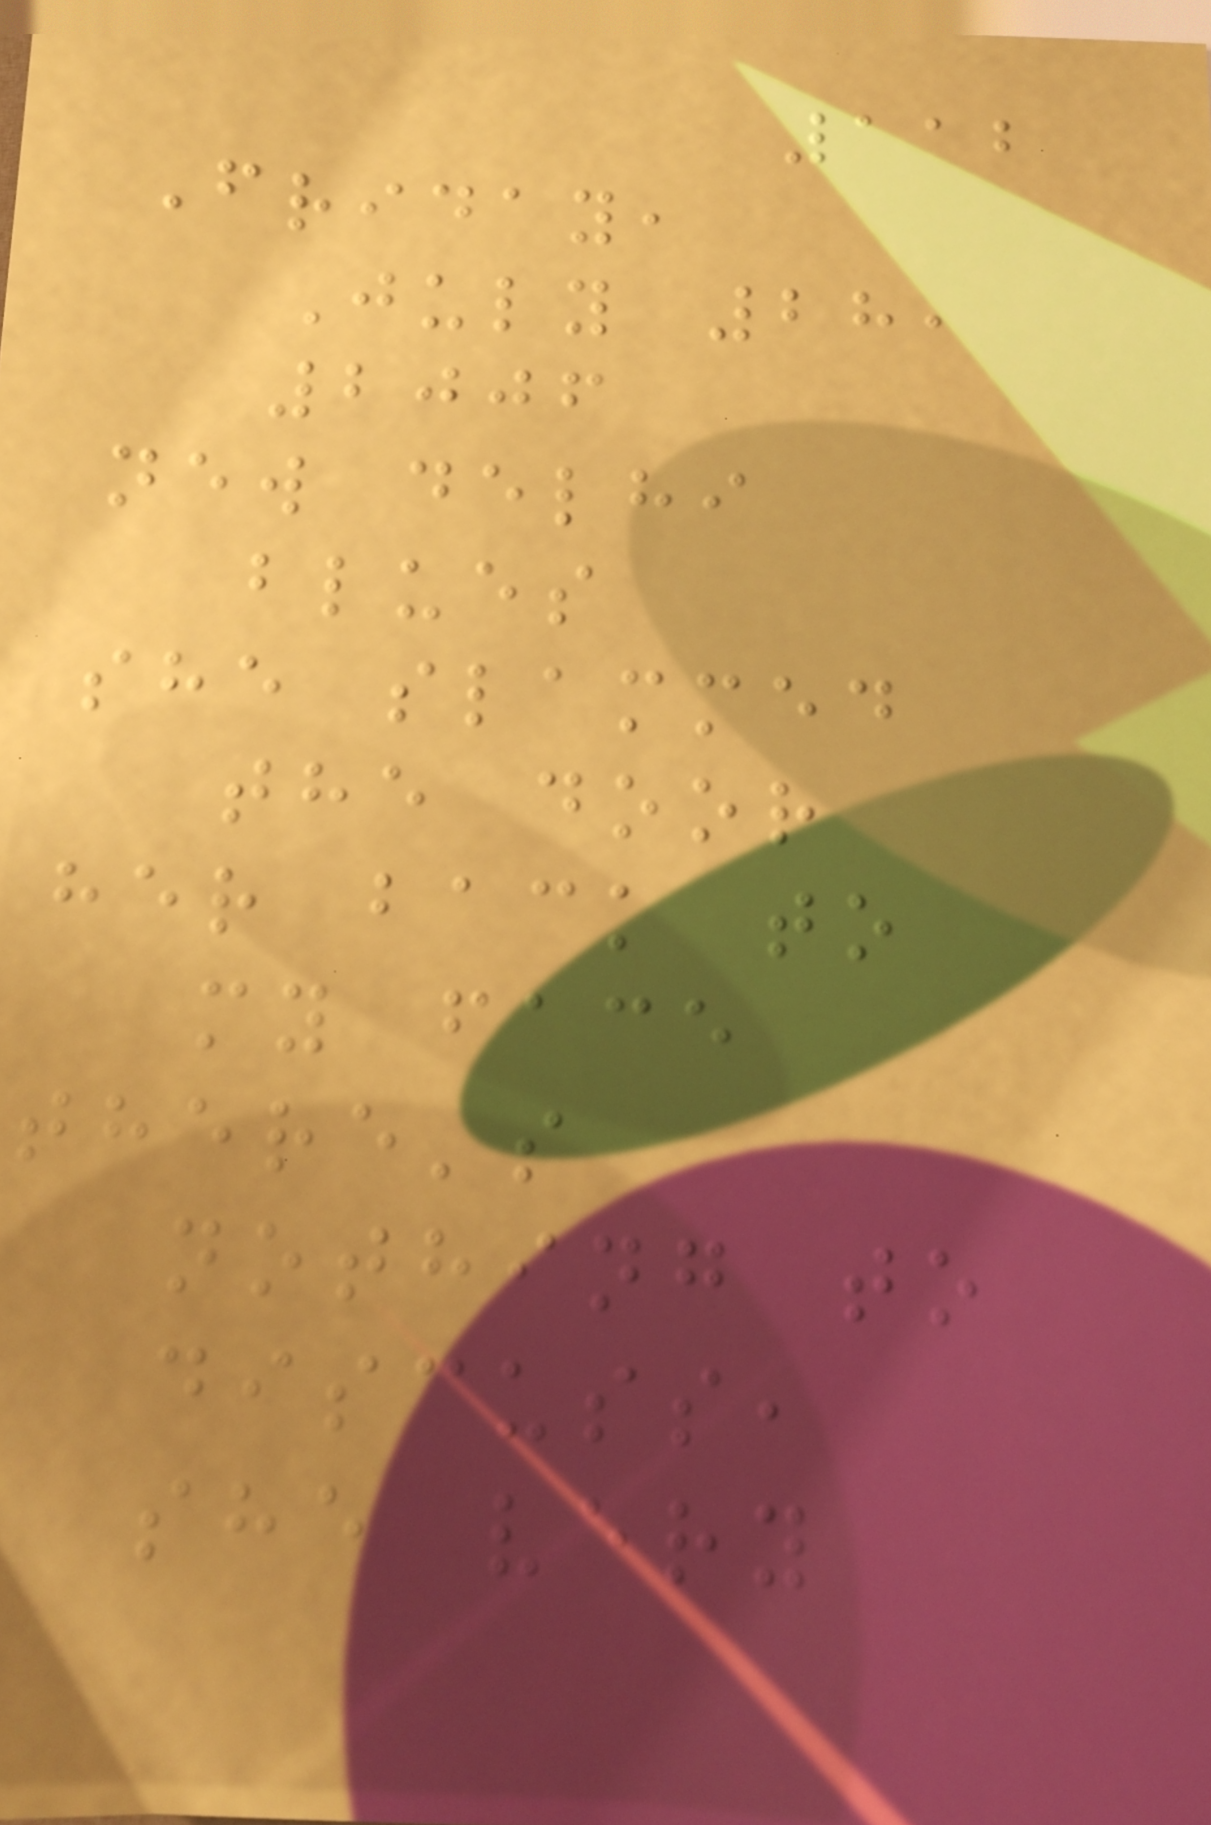112
Friday,
July 28,
2006
new delhi
blues
she slammed
the door
her back to
my face
there's
nothing to
discuss,
she very
